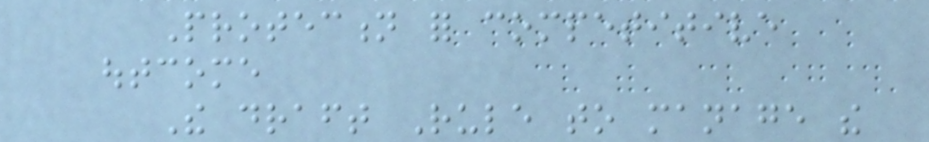Protection for competitive
outcome
The draft Rule to manage the
